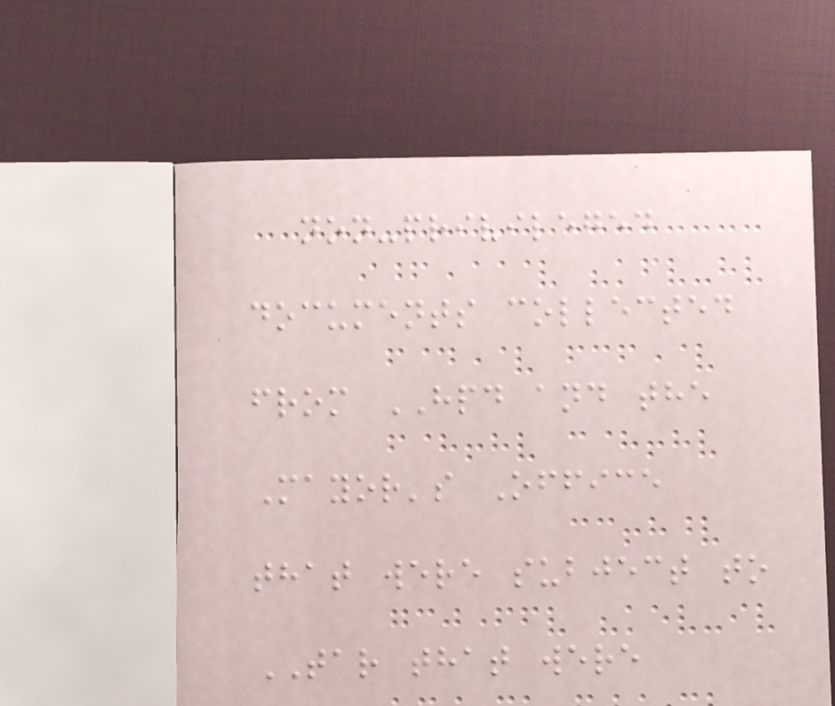non-privileged
documents collected
from HPD and the
Mayor's Office
that were subject to
TAR that were
